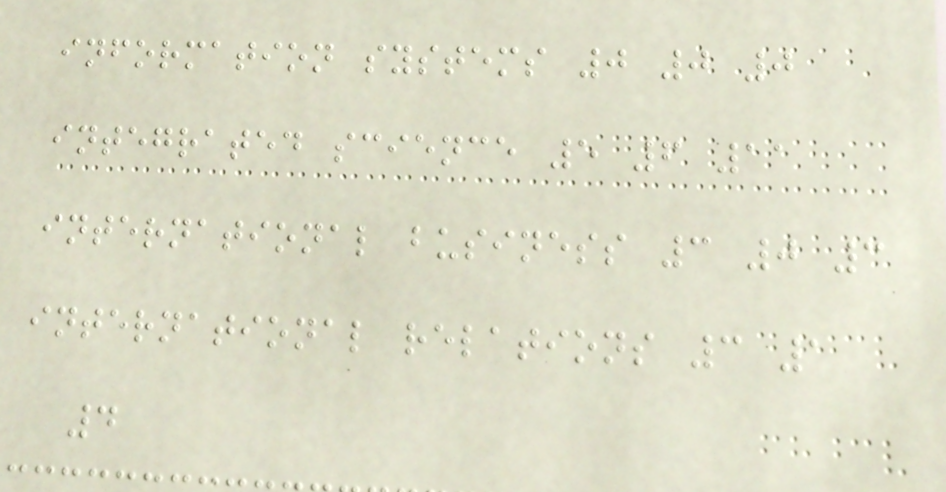information systems 0 0 0
integrated science 5 6 11
international business 3 0 3
international relations 3 1
4
